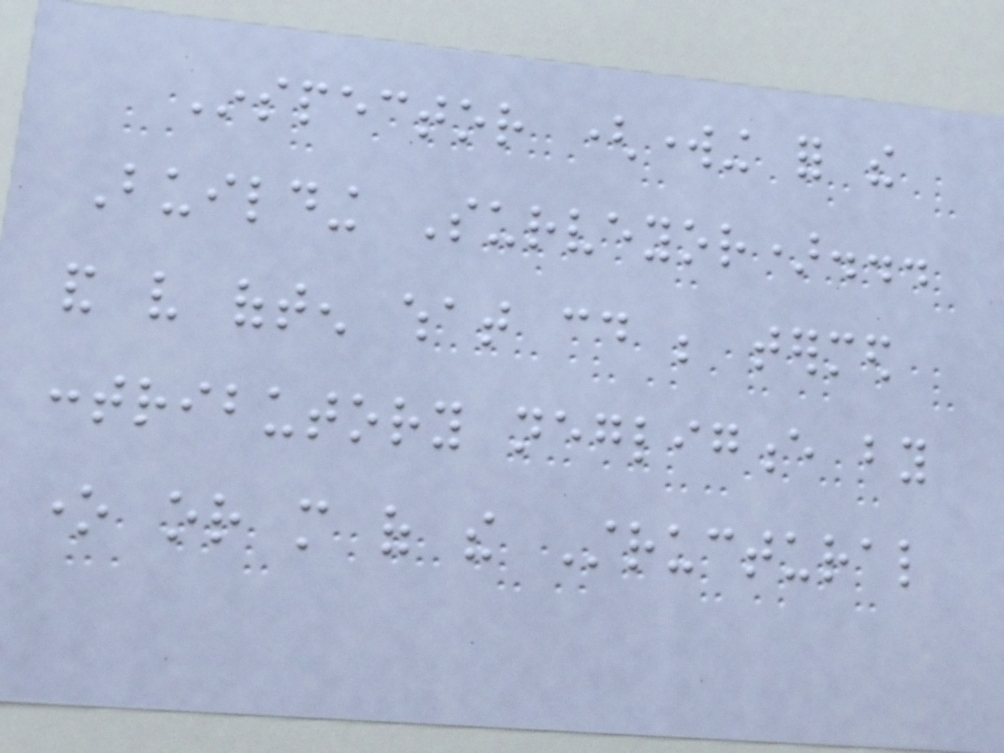Inspector (working for the
Building Surveyor)...
and very often what could be termed
contributory negligence by
one or more of the Structural
